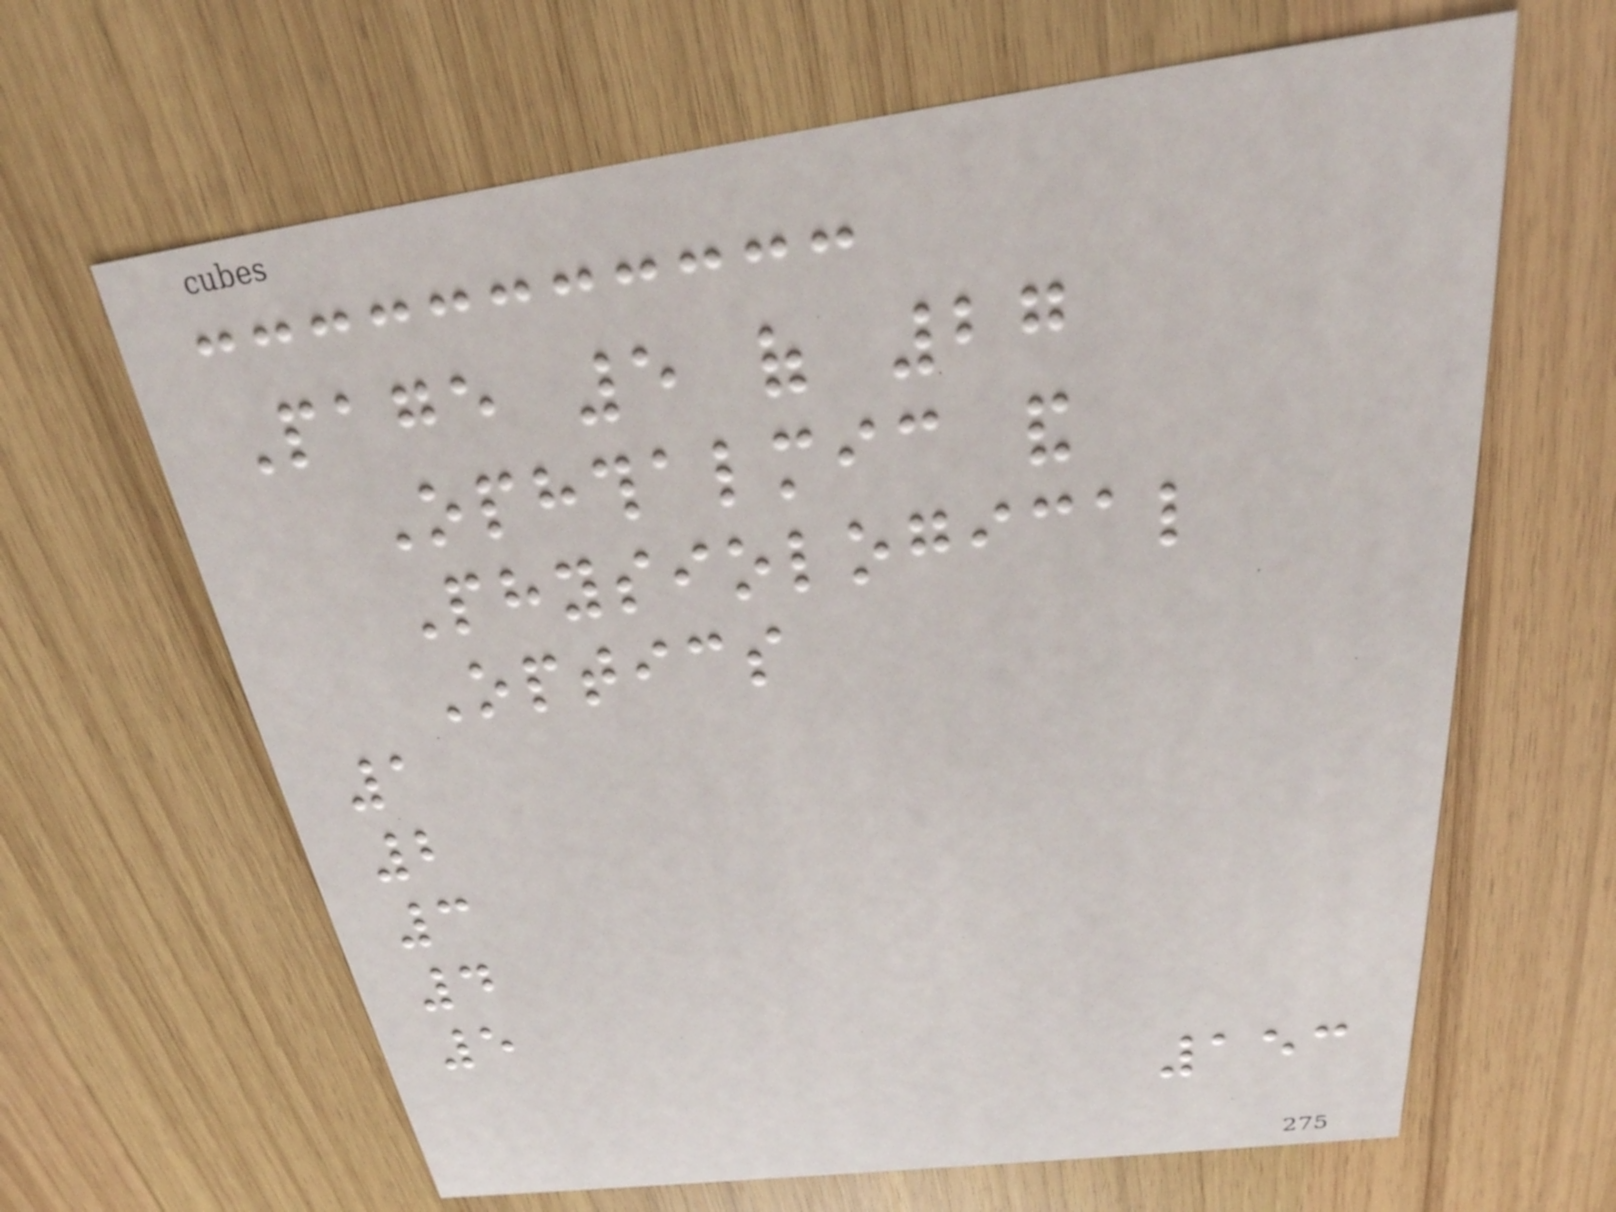Page 5 of 27
Ophthalmic and
Physiological
Optics
1
2
3
4
5
153
